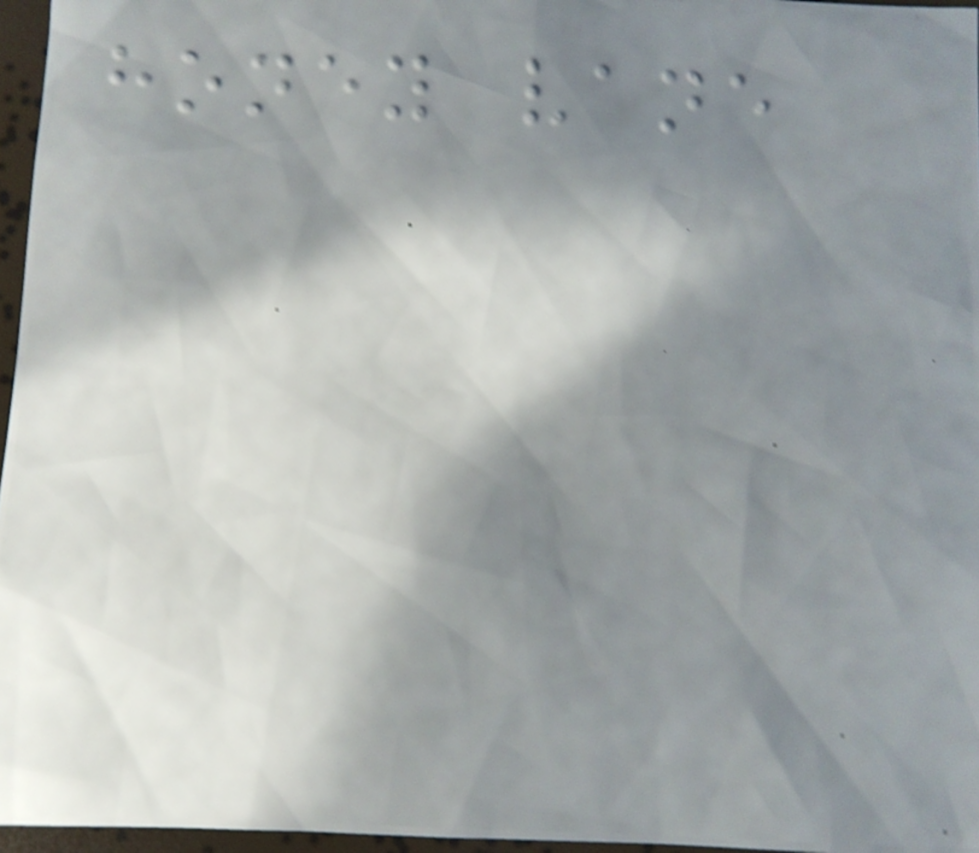honey vane
